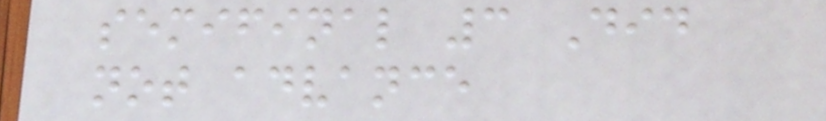semifinal 3 Did
not advance
